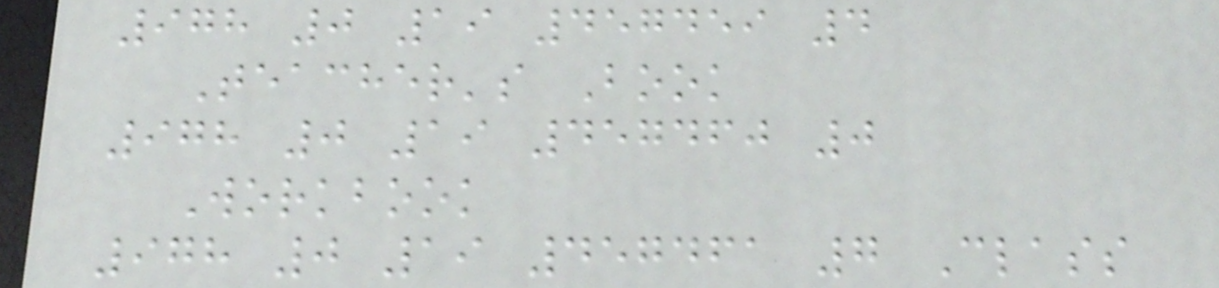978 0 19 457459 4
Teacher's Book
978 0 19 457460 0
Workbook
978 0 19 457461 7 Class
